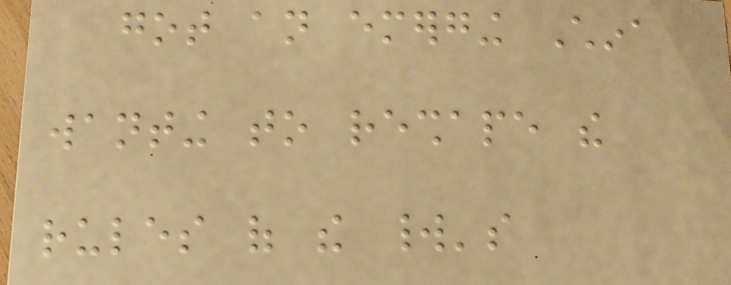got an emerging China
wanting to reshape the
rules of the world's
